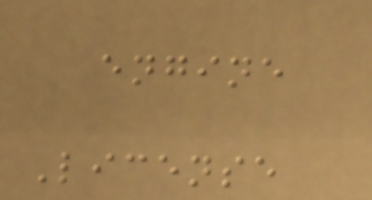engine
License
